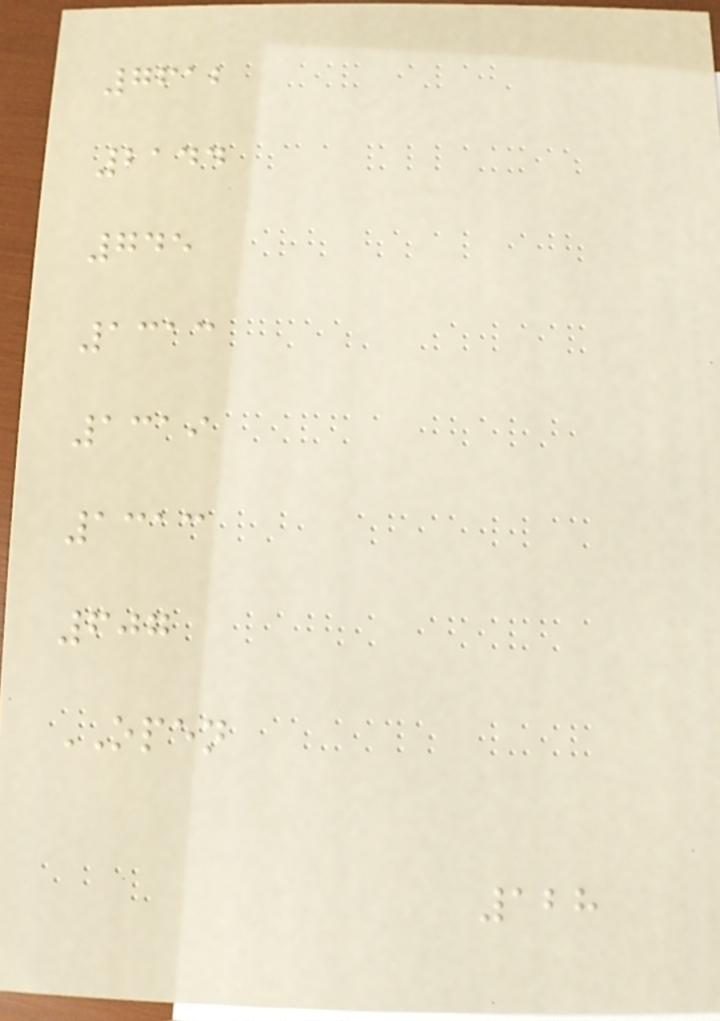7612
2144
745
1313
1319
1313
607
OPEN
128
